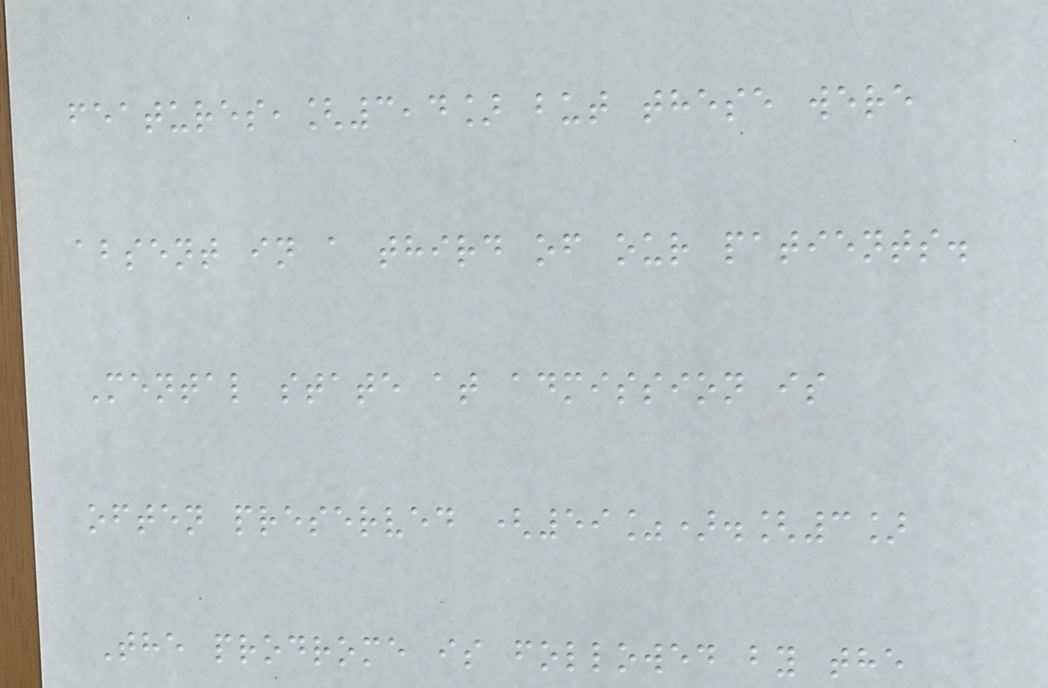features,[3,4] but these were
absent in a third of our patients.
Mental state at admission is
often preserved (59%).[3]
The prodrome is followed by the
